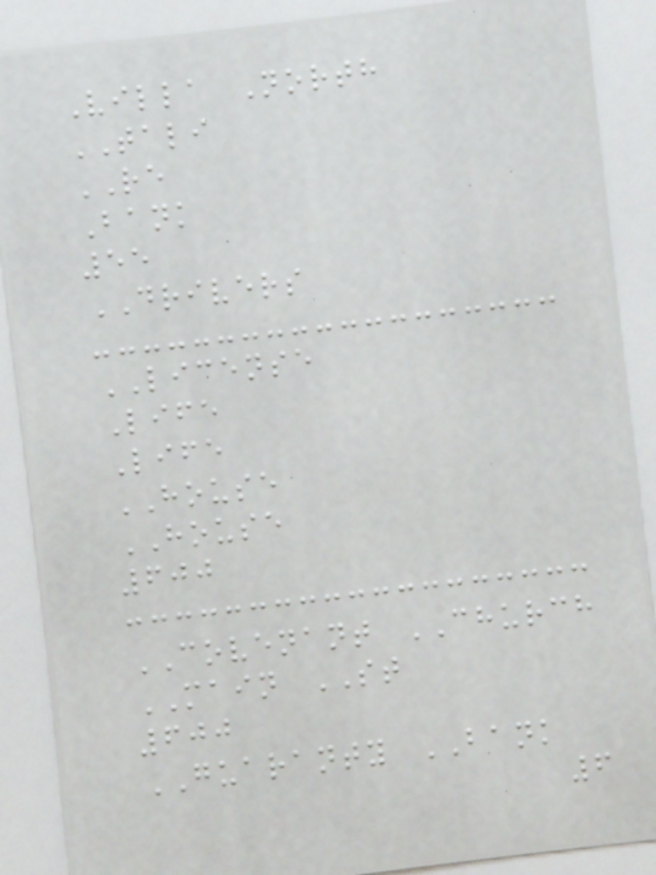Villa North
TALI
RE
Bank
55
DRIVERS
LICENSE
Life
Life
HOUSE
HOUSE
600
COVENANT CHURCH
MAIN ST
600
GUARANTY BANK
6
